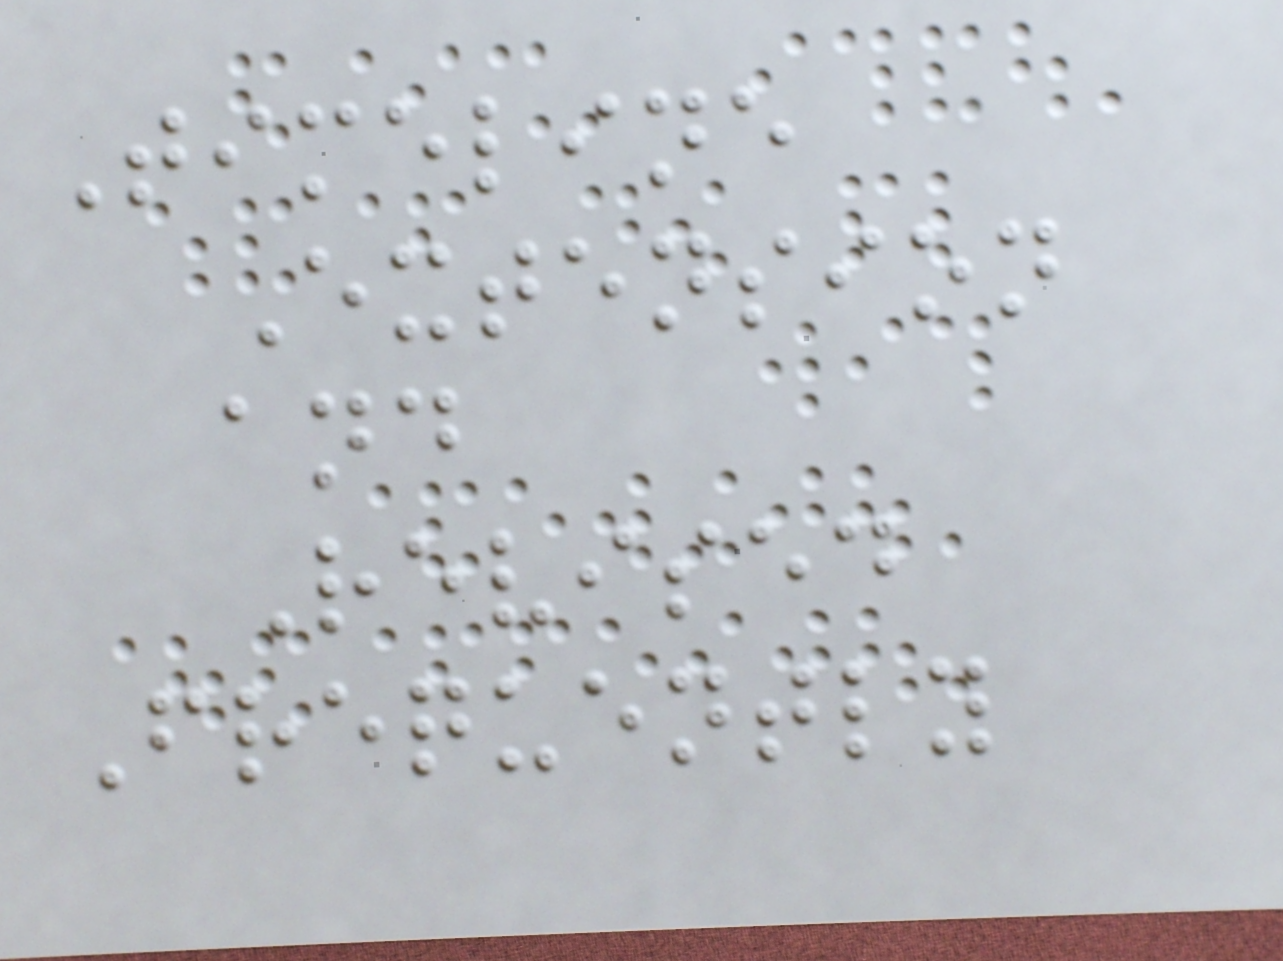Timeline
Extension
and
Revised
Frequently
